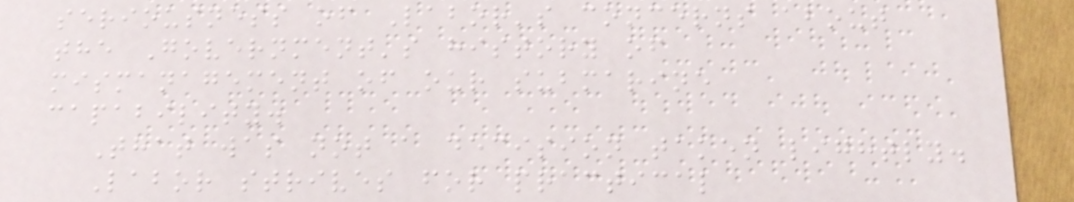seriousness of Labor's concerns about
the Government's history of
mismanagement of our submarine
capability.
That was not a decision taken lightly.
Labor strives for practical
